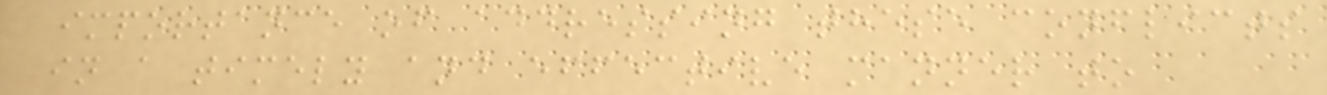importance of addressing these conflicts
in a timely and effective manner to
